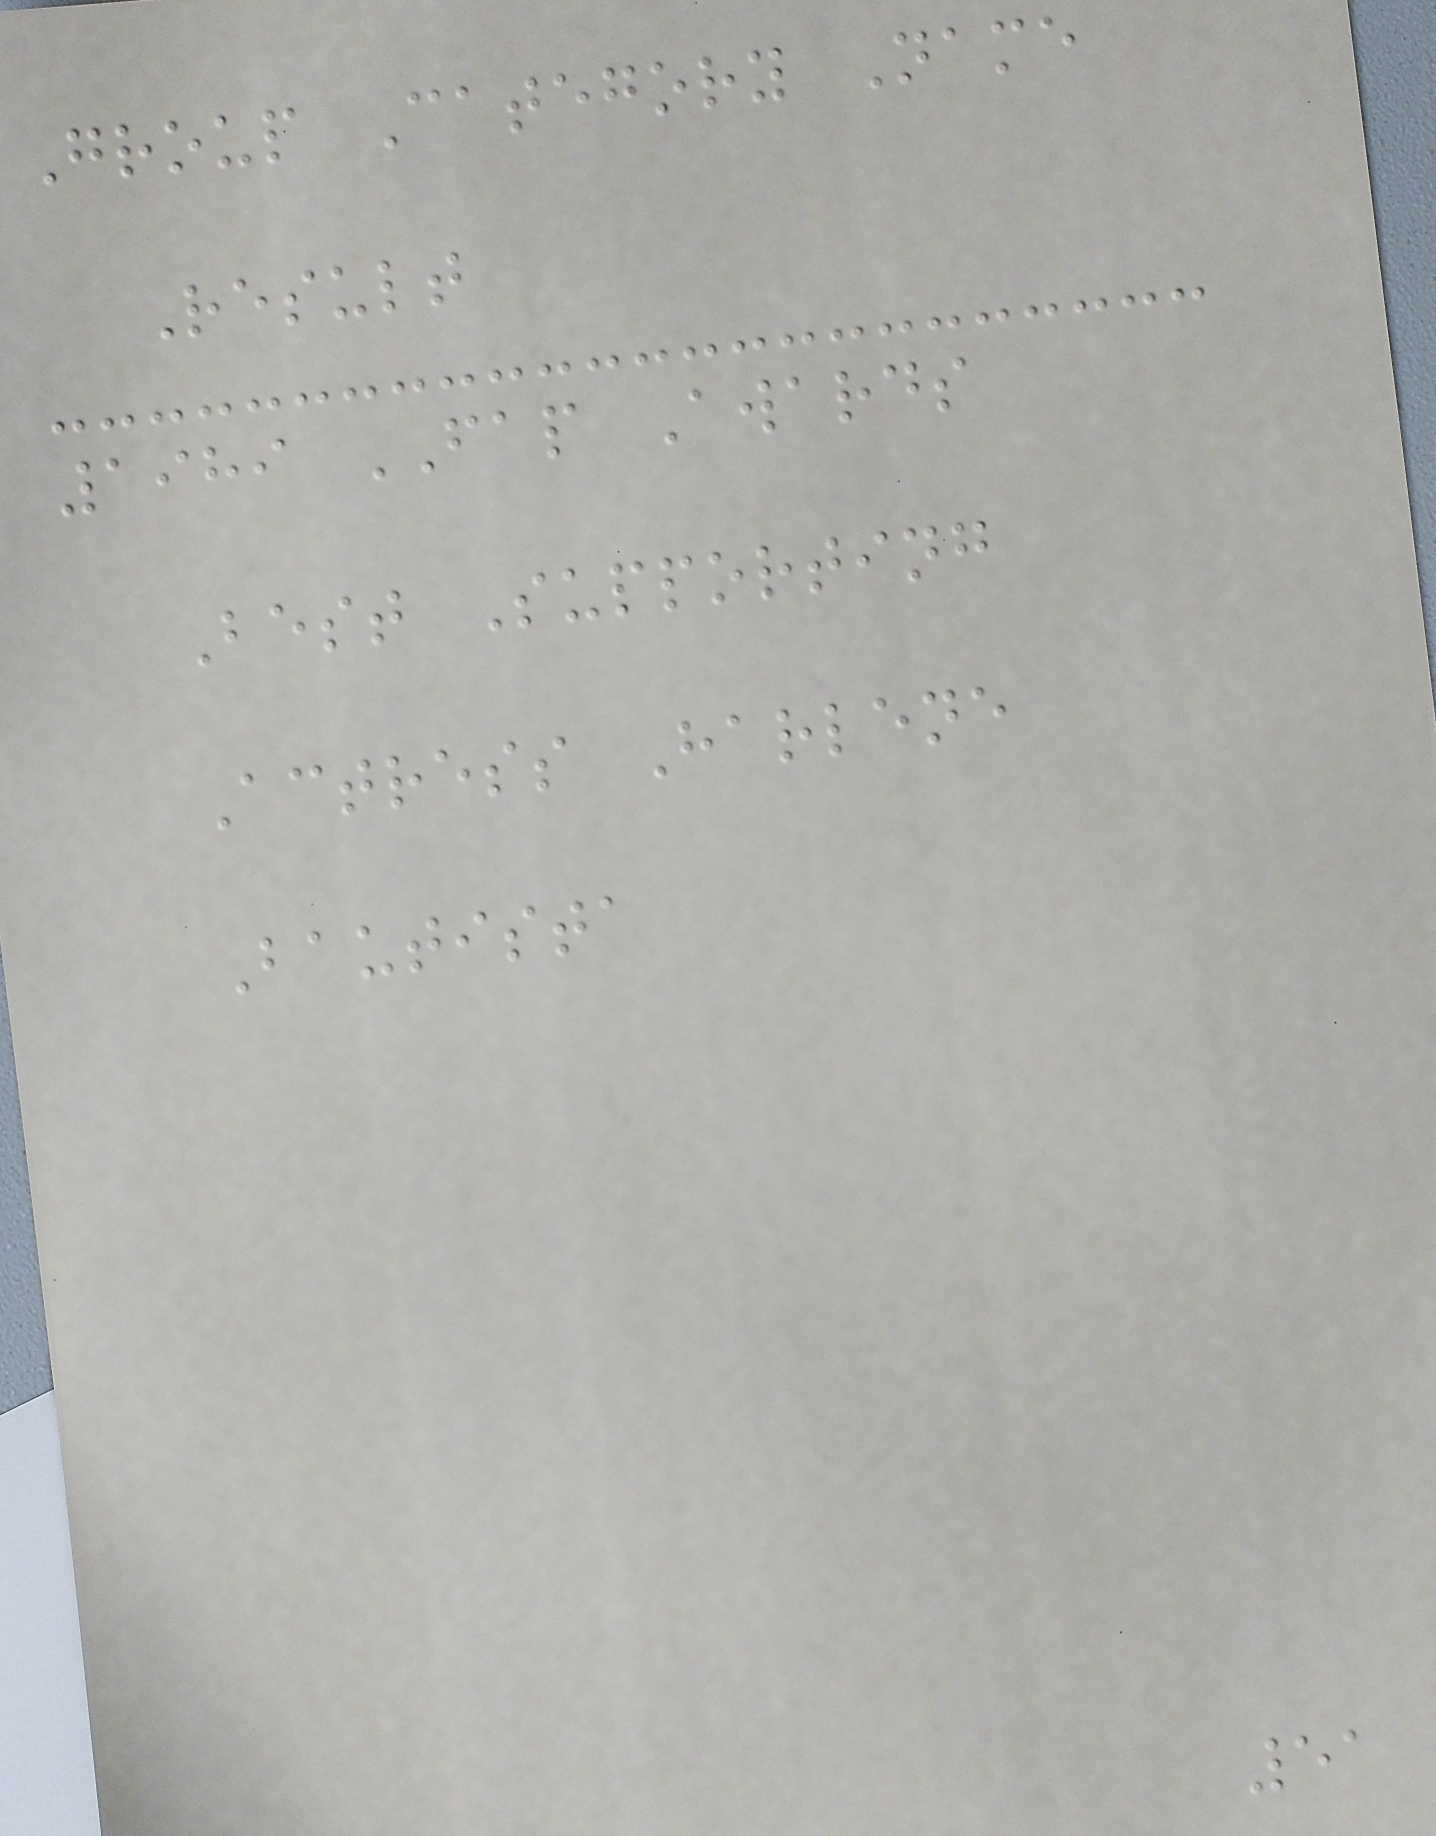Group Category Name
Result
1989 FAP Awards
Best Supporting
Actress Harlene
Bautista
51
